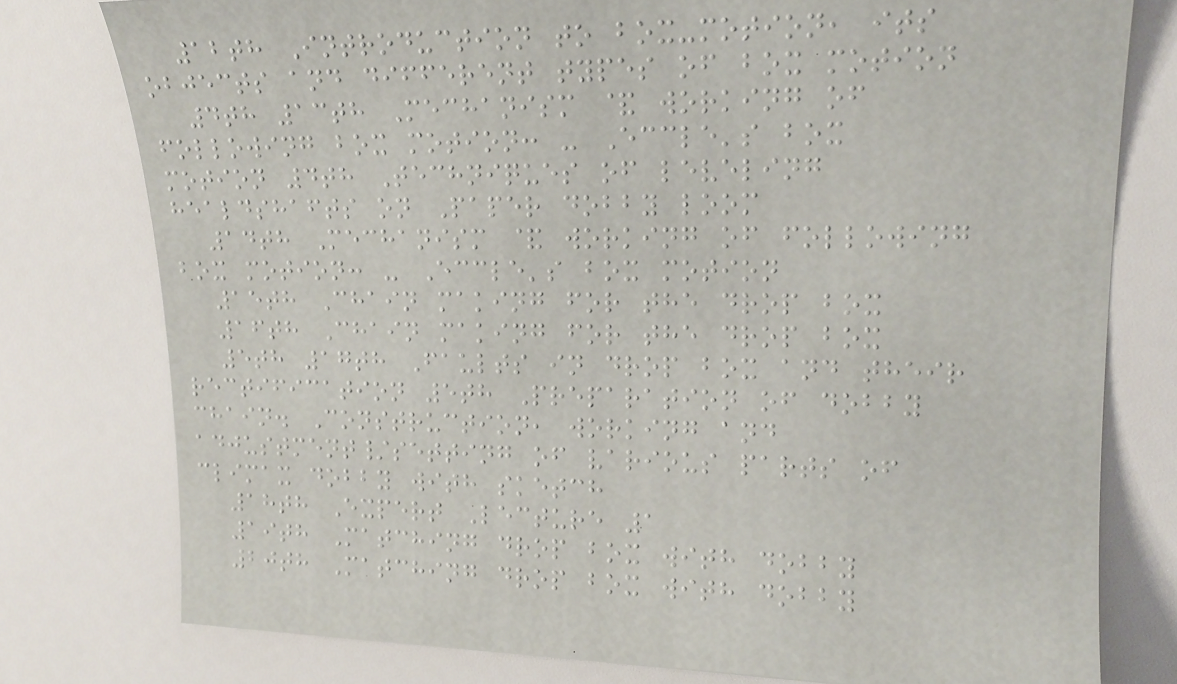12th Introduction to box-motion, its
objects and different types of box motion
4th 13th Mechanism & working of
following box motion: - Eccle's box
motion 4th Techniques of leveling
healdshafts on Paper dobby loom
14th Mechanism & working of following
box motion: - Eccle's box motion
15th Chain making for the drop box
16th Chain making for the drop box
5th 17th Faults in drop box and their
rectification 5th Preparation of dobby
chain. Construction, working and
adjustment/setting of various parts of
climax dobby with sketch
18th Expert Lecture 1
19th Matching drop box with dobby
20th Matching drop box with dobby
